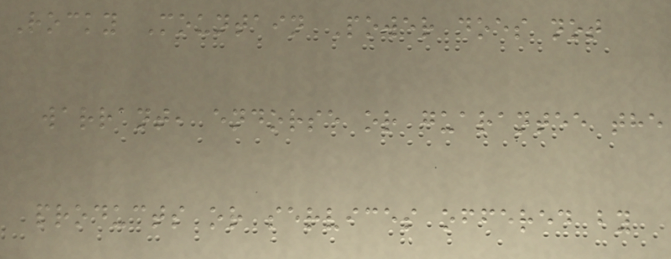Rocky Mountain Power does not
warrant, endorse or guarantee the
products or services offered by
